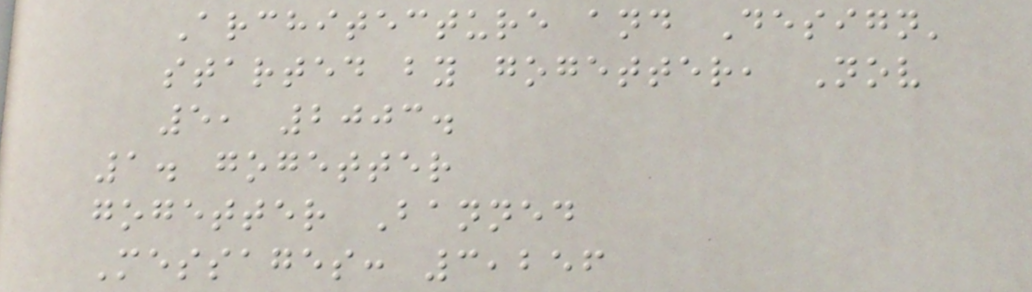Architecture and Design'
started by gogetter, Nov
5, 2003.
1. gogetter
gogetter Banned
Messages: 3,256
